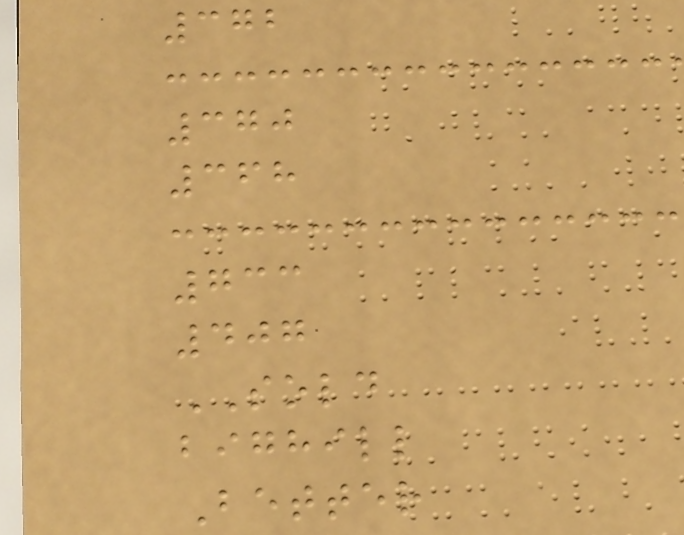372
370
368
733
407
SOLD
bighill
Better
